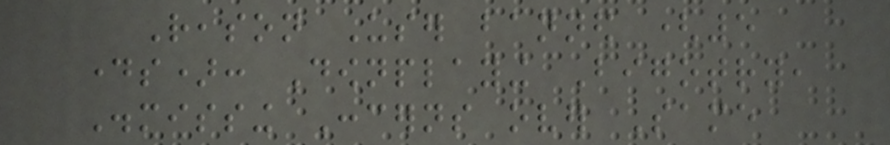Reason User banned (5
days): Downplaying Bigotry,
Dismissing Concerns over Same
